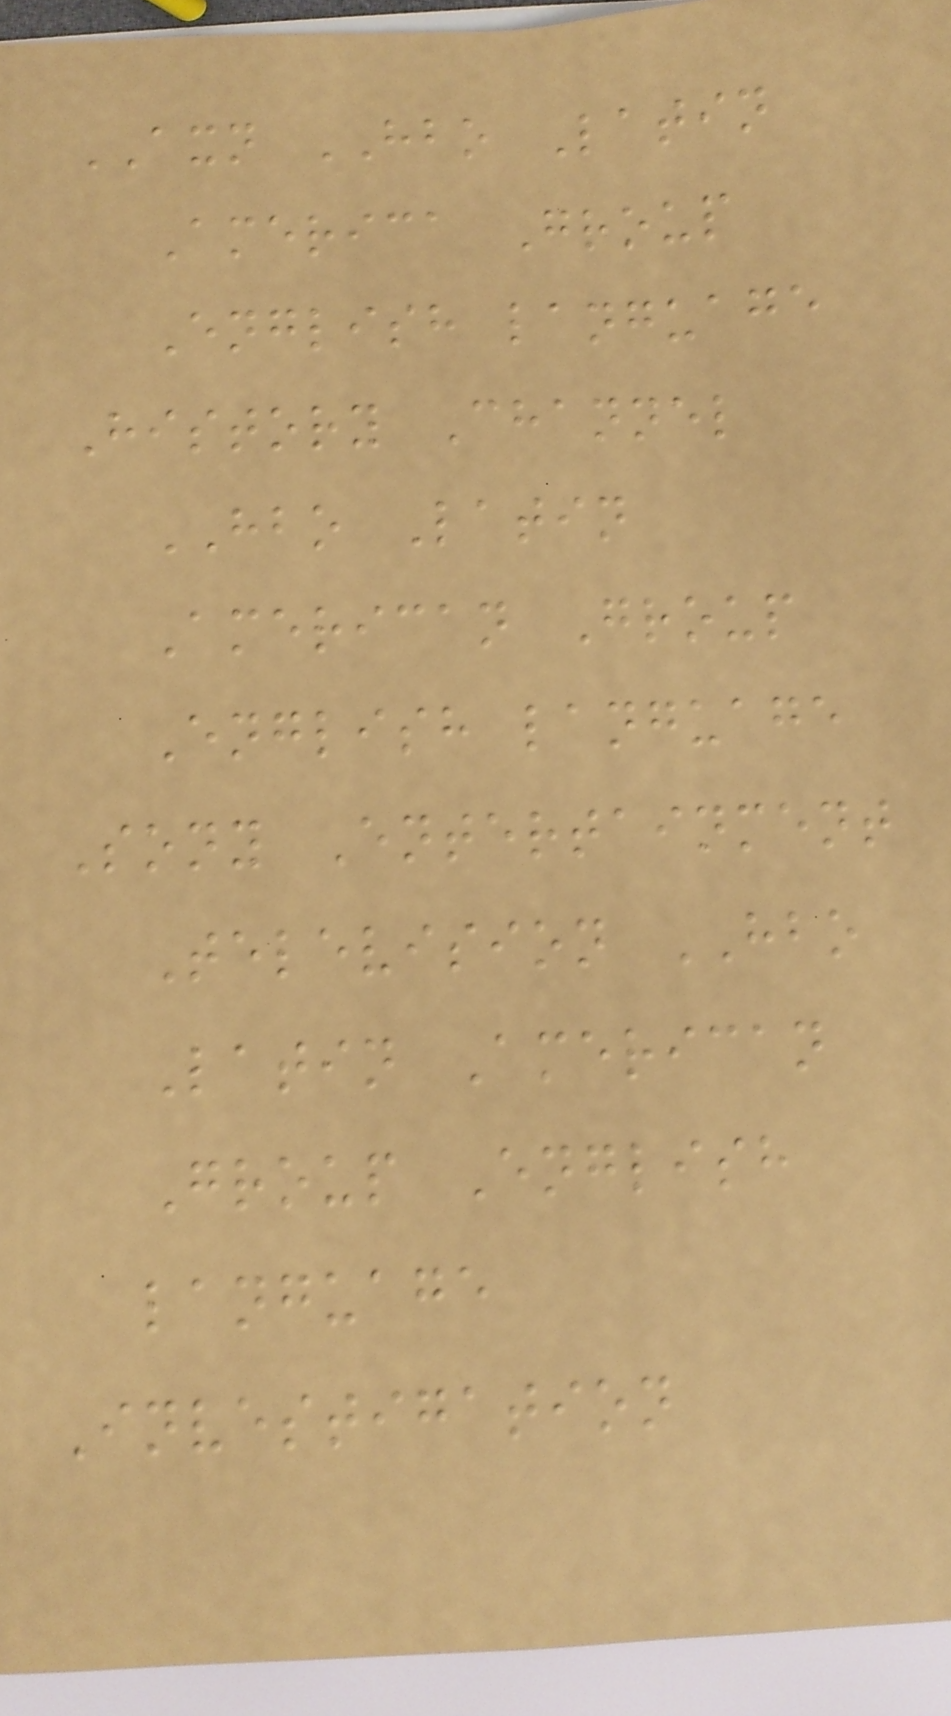AXN HBO Latin
America Group
English language
History Channel
HBO Latin
American Group
English language
Sony Entertainment
Television HBO
Latin American
Group English
language
Investigation
